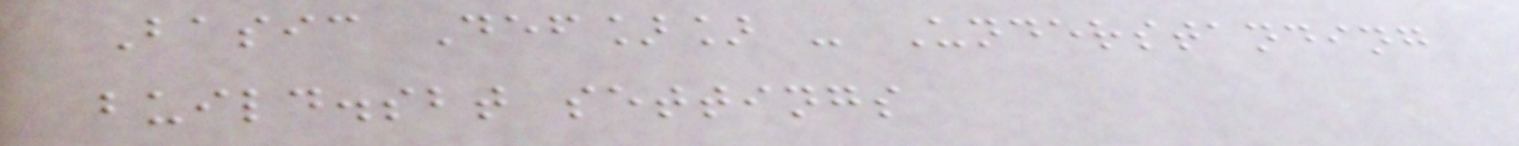Basic Def]] - Understanding
build.sbt settings
